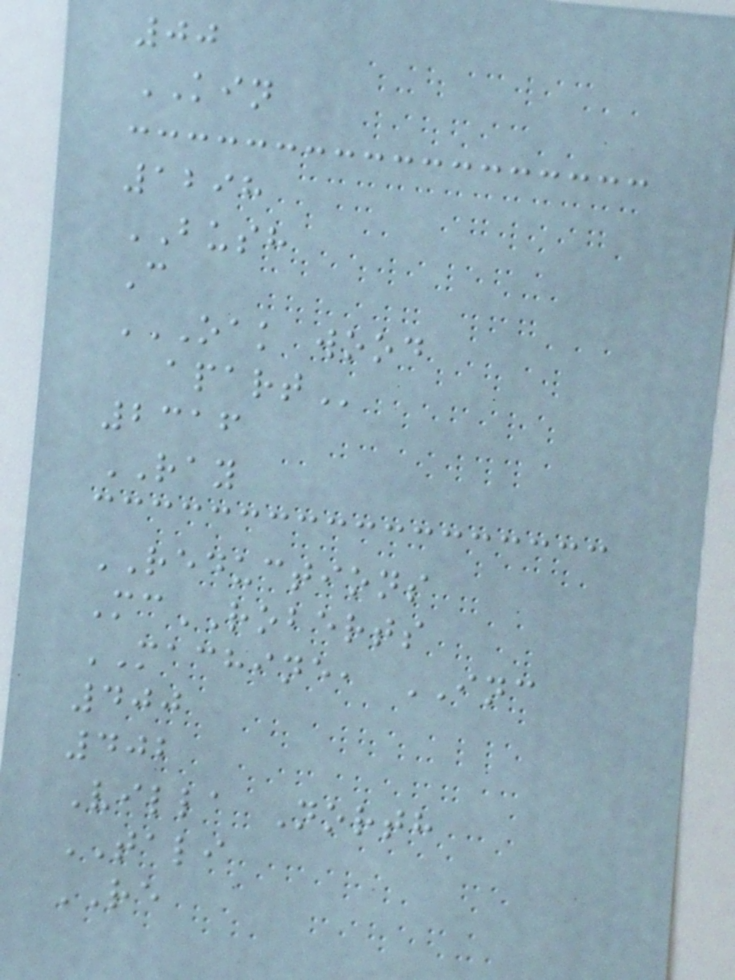00
KIN
1298
BUSH
C
OAK WOOD
APART
2316
RAY
REDUCTIONS
McROBERTS
MACHINE, INC
400
402
Villa North
TALI
RE
